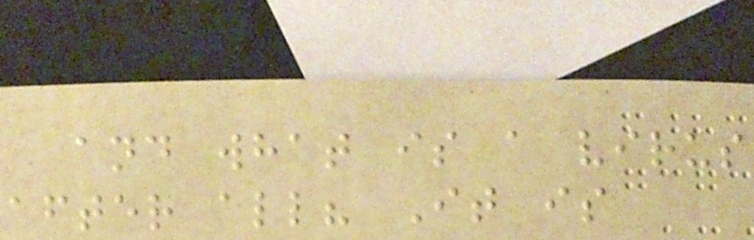and what is a virus
after all? It is
